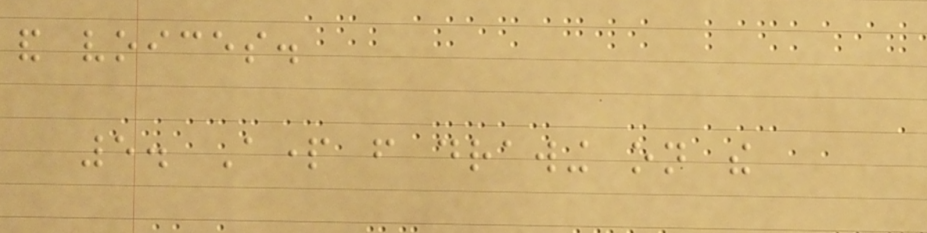and voices.
5. Apart from drawing on the
